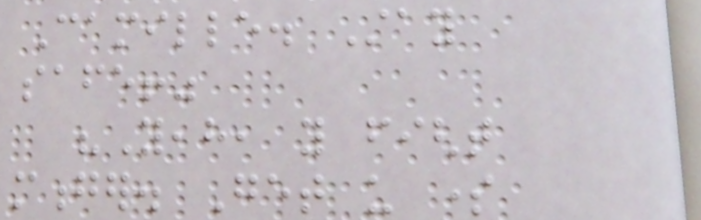Camille. Stay
safe!"
"Yeah, you fight
monger. Get us some
